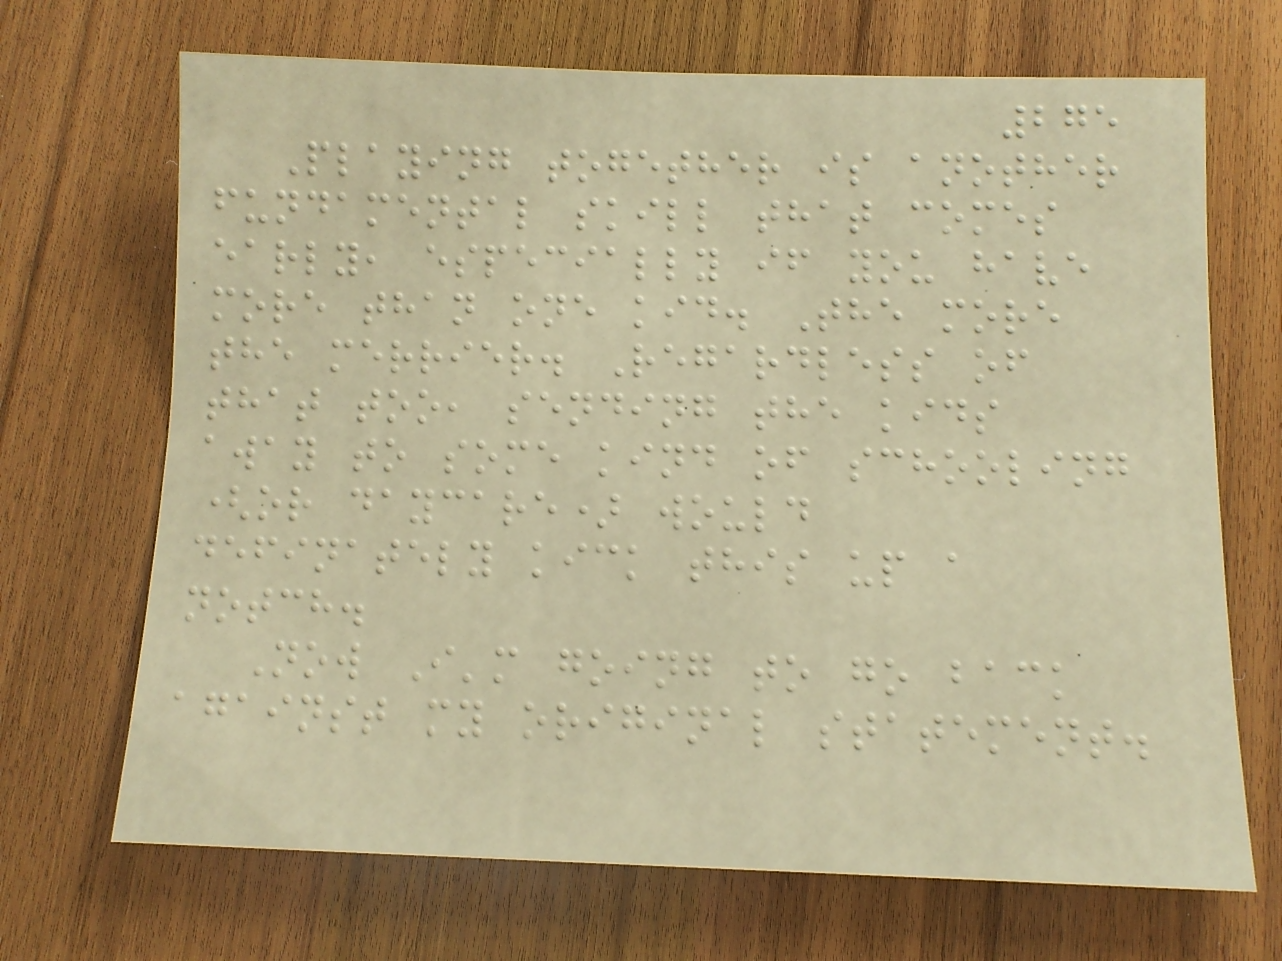275
Playing together is another
fundamental skill that comes
early, especially if you have
more than one kid. The more
the merrier. Regardless of
that too, sending the kids
away to some kind of schooling
(or daycare) would
definately kick this up a
notch.
Now I'm going to go back
against my original statement.
